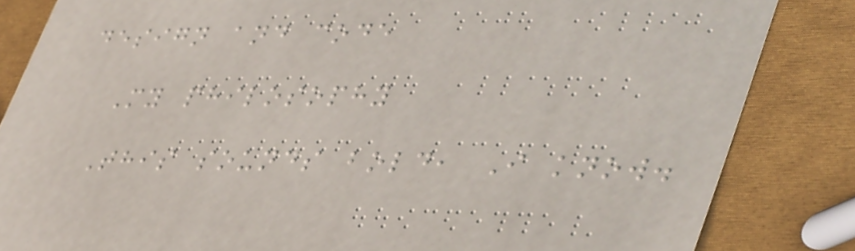design and code
My philosophy
This sounds bold, I know.
